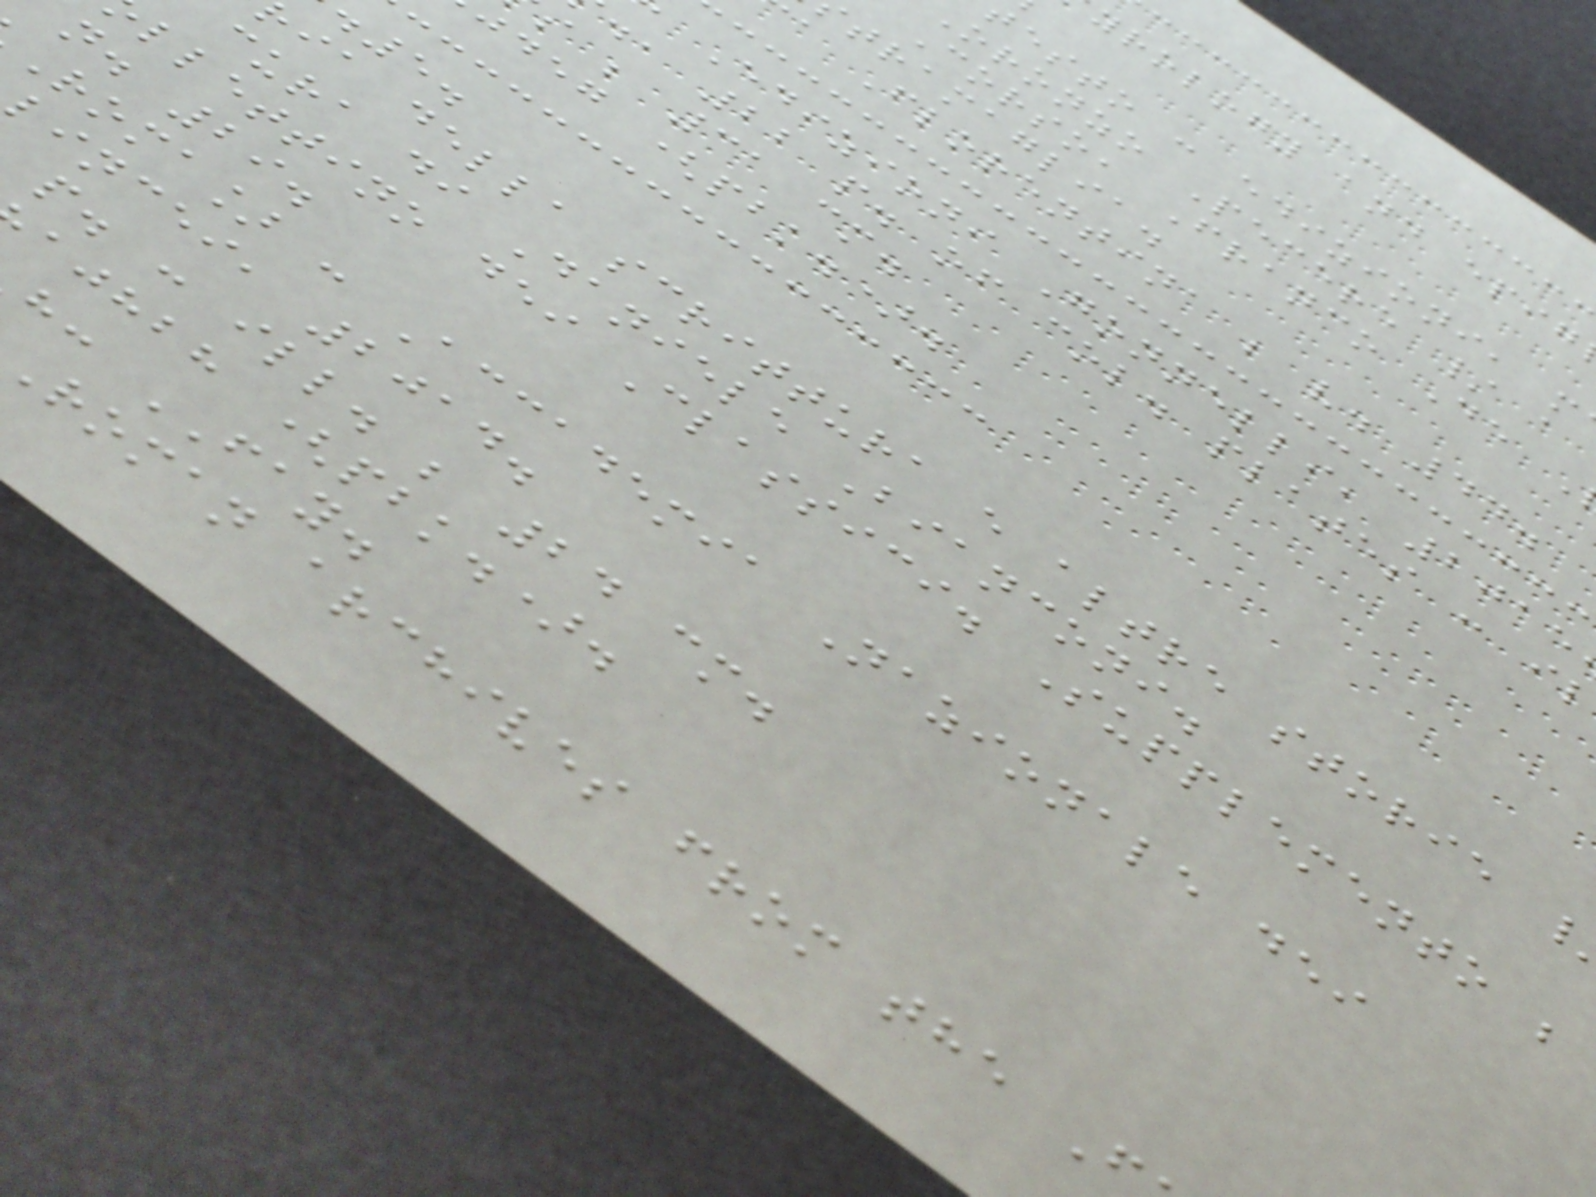yrology and
testo : edizioni, m
Oronzo Pecere / a
Corso, Franco De
tramaglia.
a Florentina ; v. 44.
Edizioni Gonnelli, 2015
., 22 p. of col. plates : il
s ; 31 cm.
jdeg (pbk.).
ia della scrittura e altre storie
cura di Daniele Bianconi.
llettino dei Classici. Supplemento ;
n. 29.
Roma] : Accademia Nazionale dei
lincei, 2014.
p. : ill. ; 24 cm.
ajhbh (pbk.).
h: FAY.
Roman archives from the F
